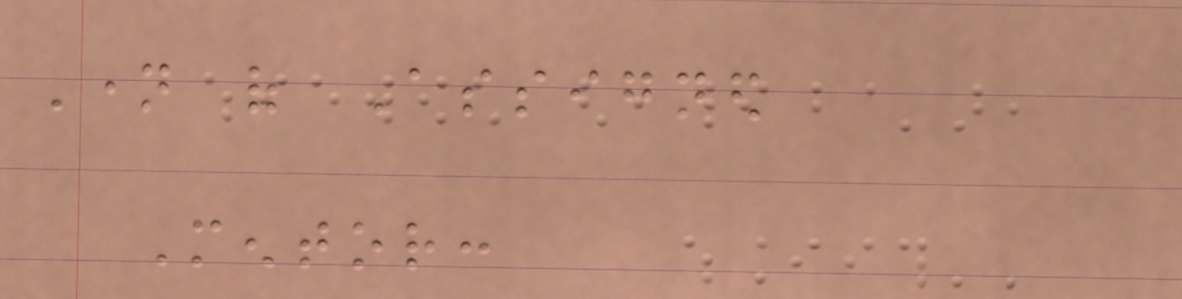Name of Assigned
Mentor:
